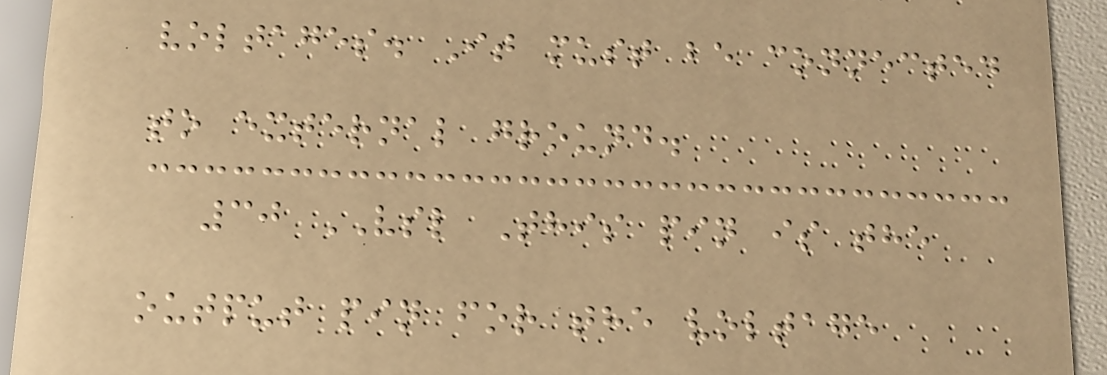voltages. It must be connected
to external ground.
30 VSL This pin is the
output pin for the voltage
